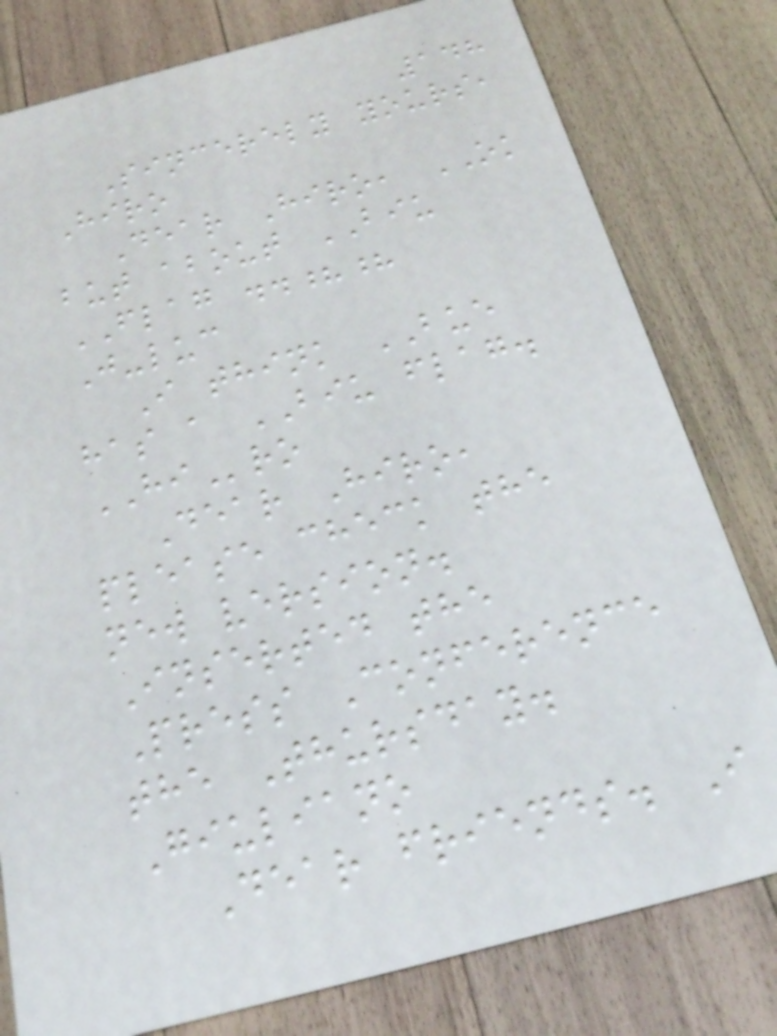148
Sincerely yours,
Hiro
Dear Hiro, OK
but about BIU
FLAG ..??
J-luc
I think BUE
has a BIU flag.
HIro
Dear Hiro,
please check the
new version.
Inserted the
Press Conference
the Thursday.
Giuliano
Dear friends. I
